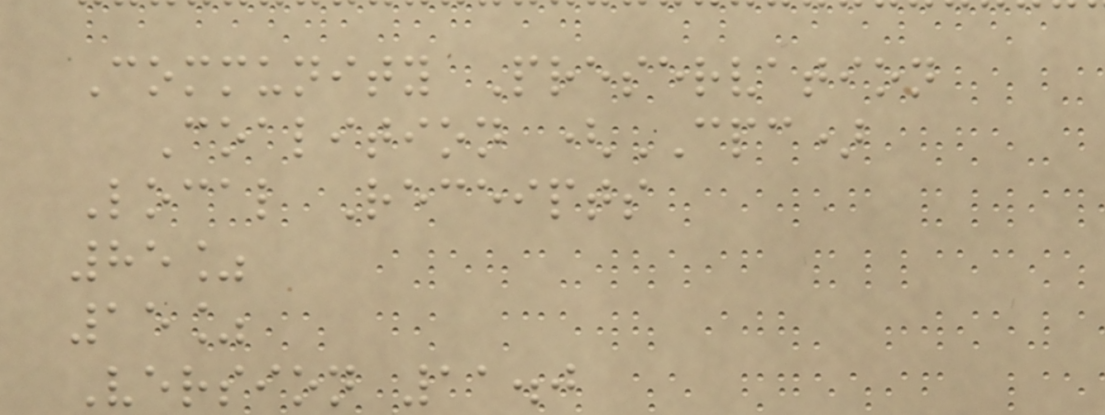Community Preservation
Coalition (CPC)
Local Receipts
85%
15%
Version 11.0
